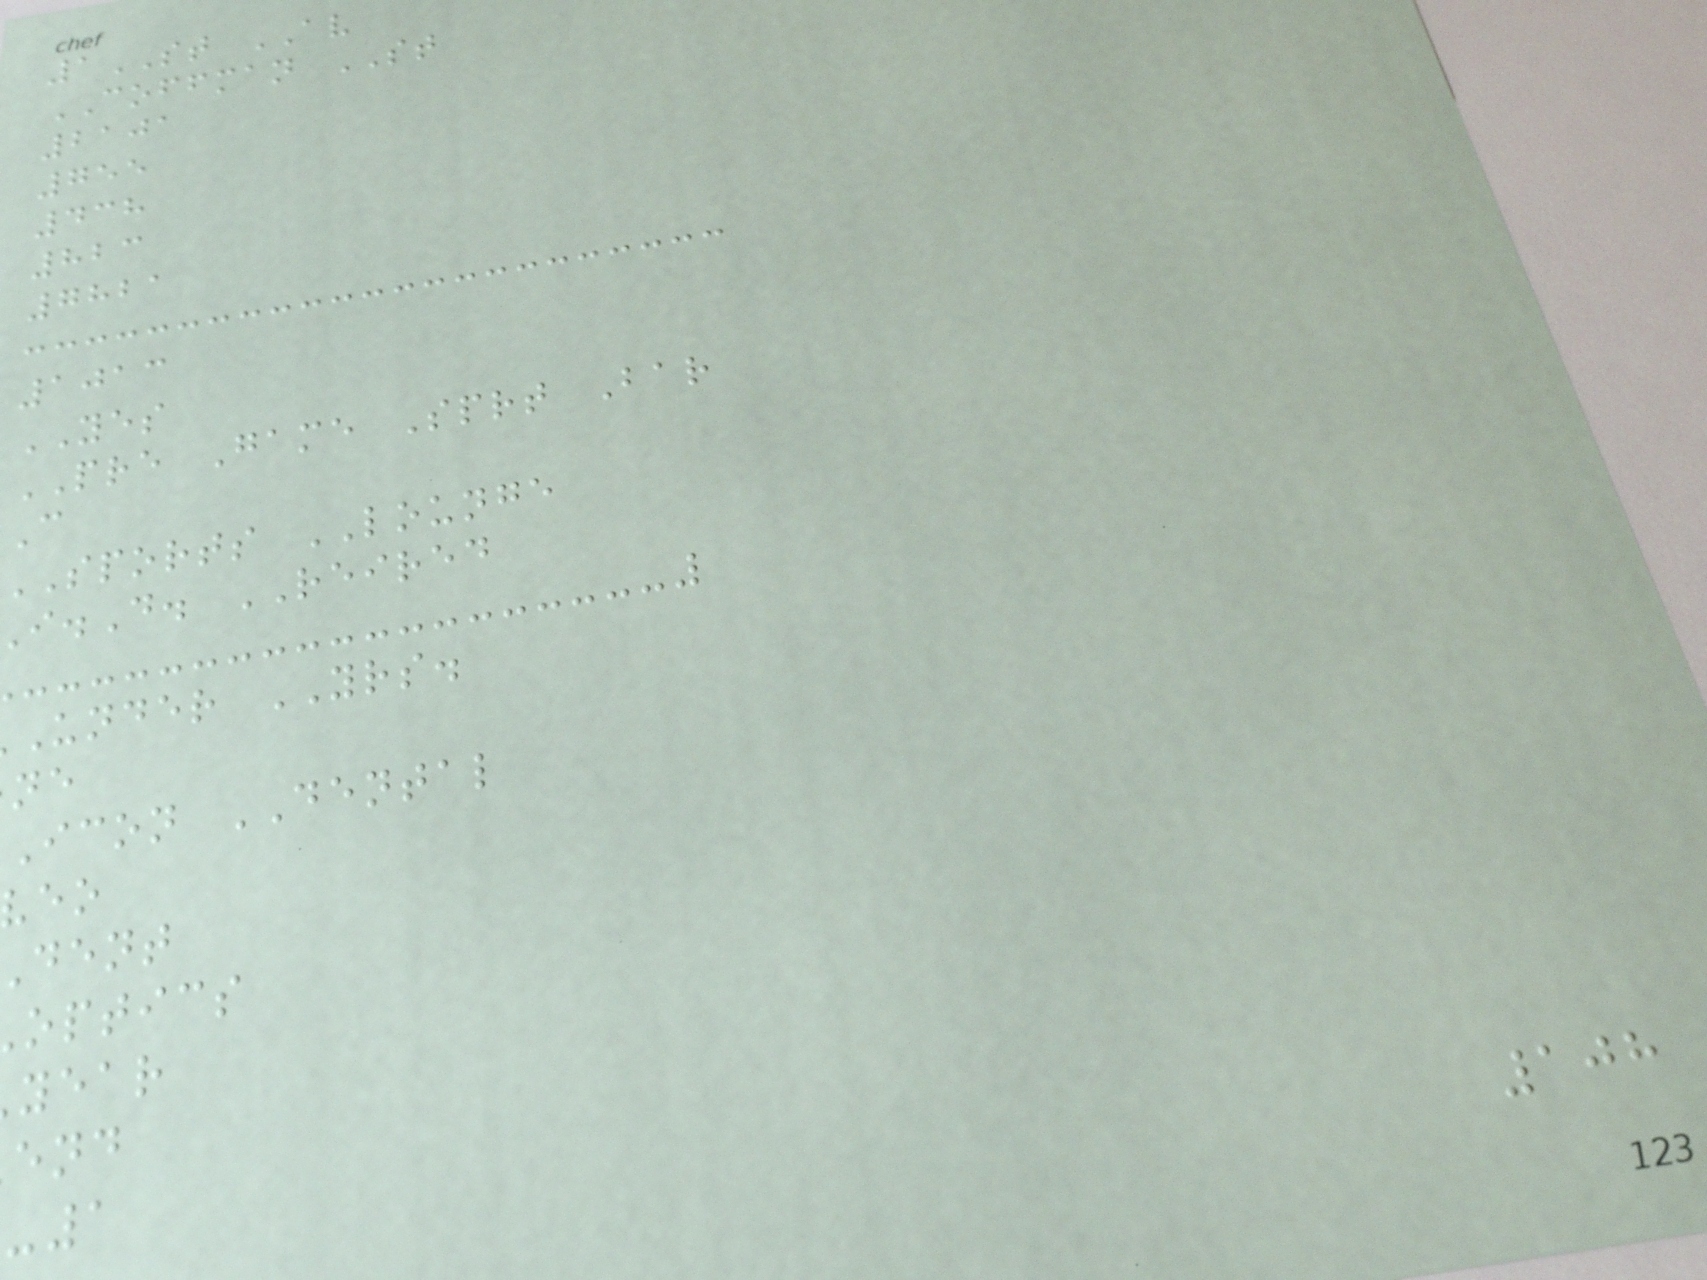1ST AV
COFFMAN ST
2101
755
438
823
7821
1013
YES
PRE Game Sprt Bar
C
sports LOUNGE
.D. REIRED
under YRS.
icon DENTAL
dent
optics
year
108
